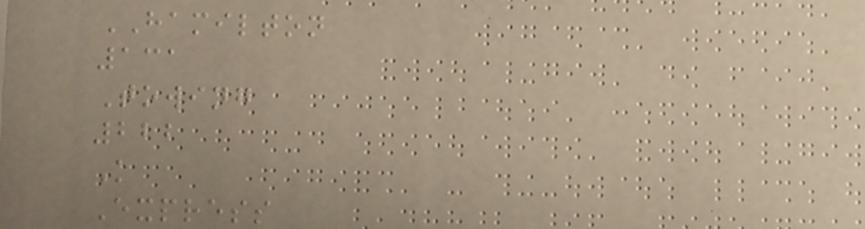HAMILTON
131
Towing
222
K
Express
